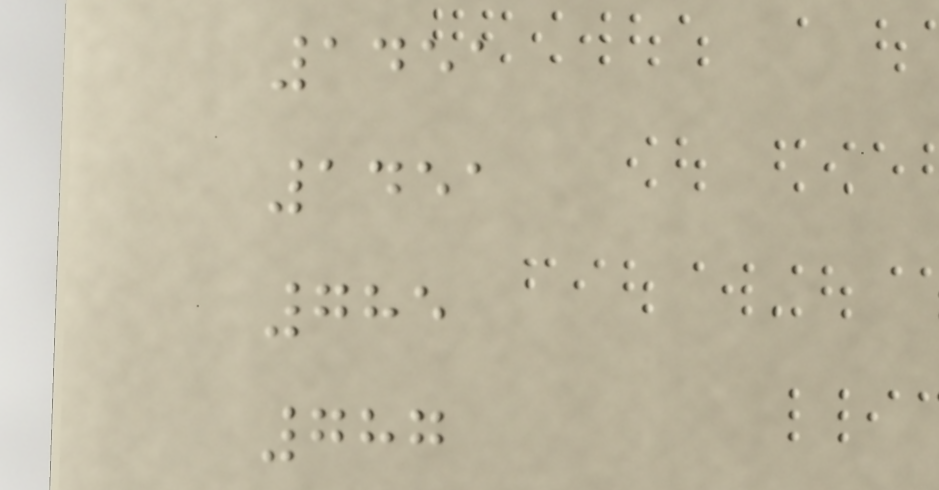1451
1451
785
787
